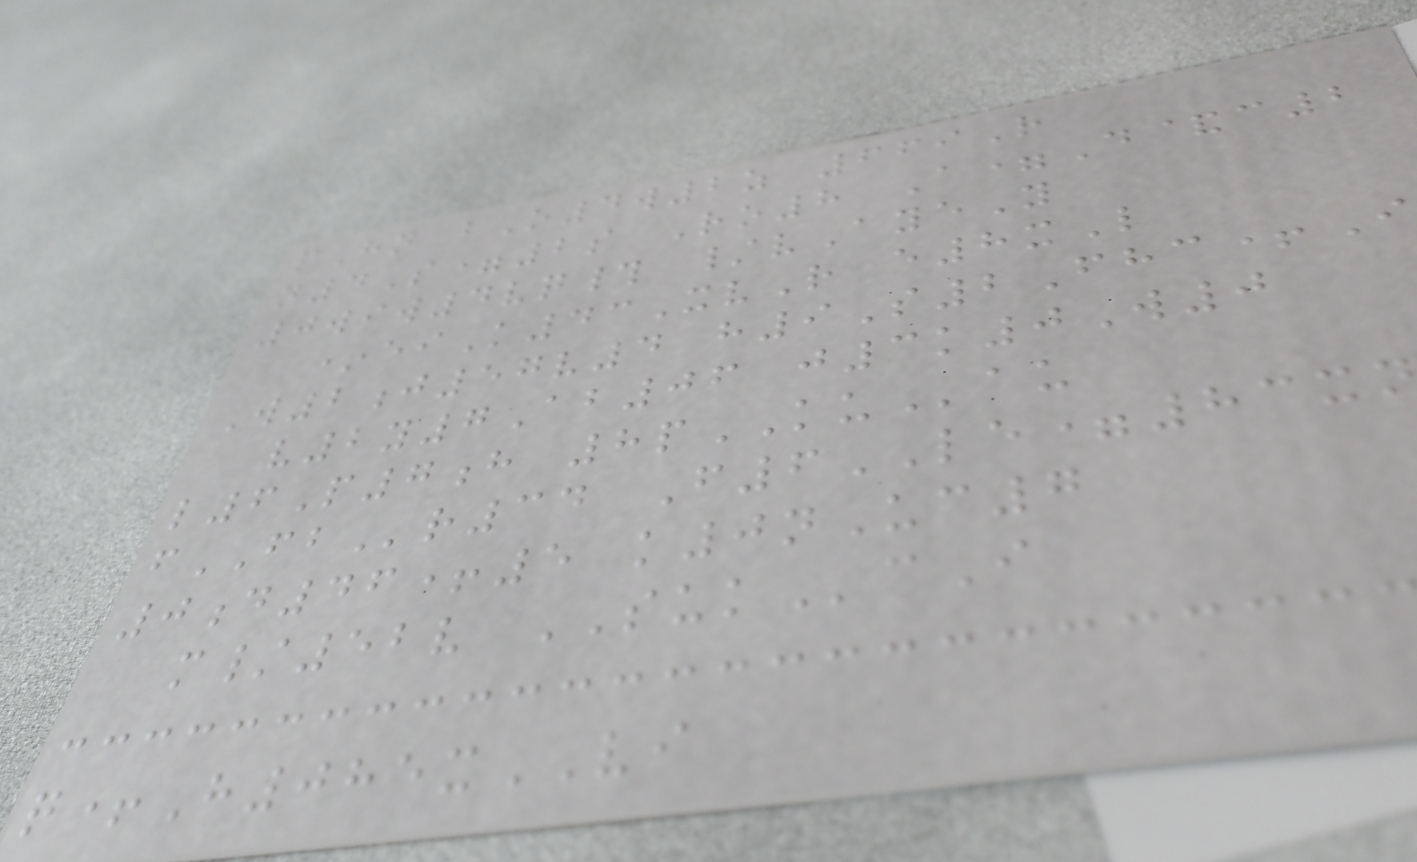pHn bO4w2z 669R
n4S=2s Ro8 A=D&c2
0wiw4vq# /vAyeY
*eiK43XvR e8xL
W2j57v4 h9S2Fhc+I
v2y7Ab06 j3k0W0
l6P7h 8pKUau
fFBr34 F6LE=83xn
0d46+5 k0nUc7
m/52v SUKcI
q+H085xVI
